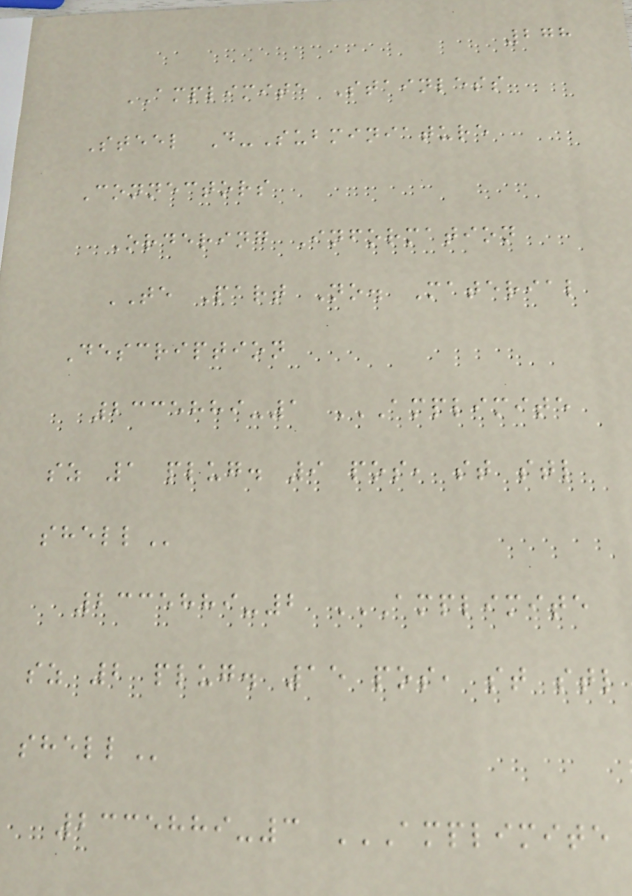278
AMPLIMITE Stainless
Steel D-Subminiature
Connectors
Ordering Information
TE Part No. Material
Description
2335889-1 AMPLIMITE
SZ 1 PLUG. 9 POS, ST STL
SHELL
2335889-2 AMPLIMITE
SZ 2 PLUG. 15 POS, ST STL
SHELL
2335889-3 AMPLIMITE
